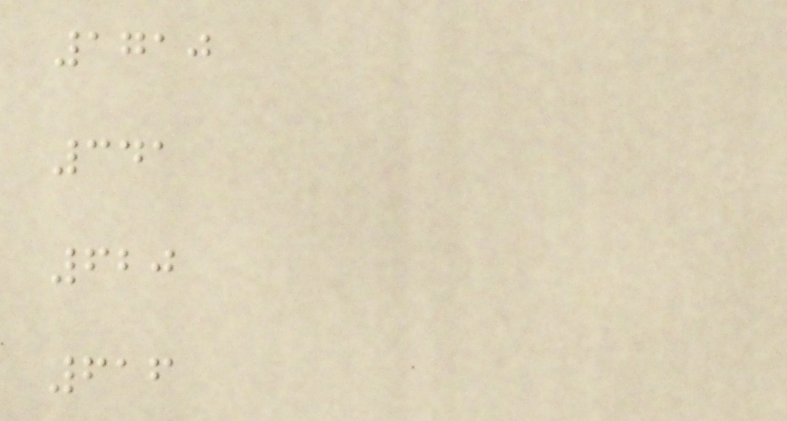1710
341
620
616
